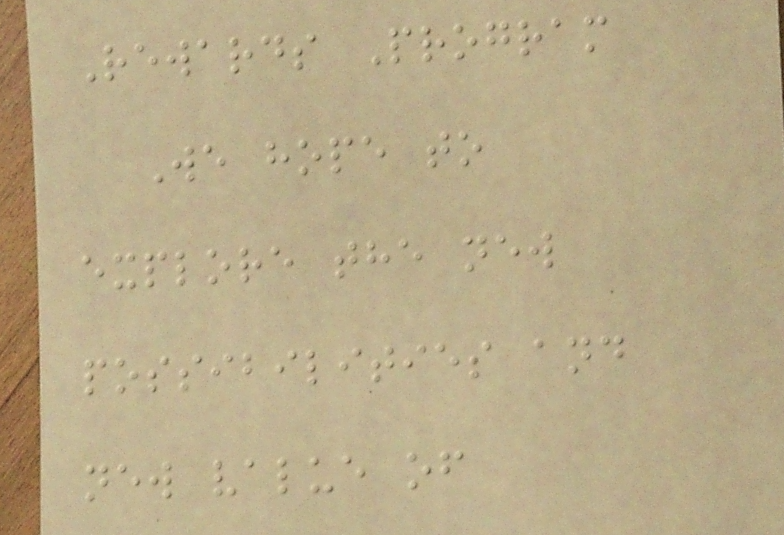Rewards Program
We hope to
explore the new
possibilities and
new value of
